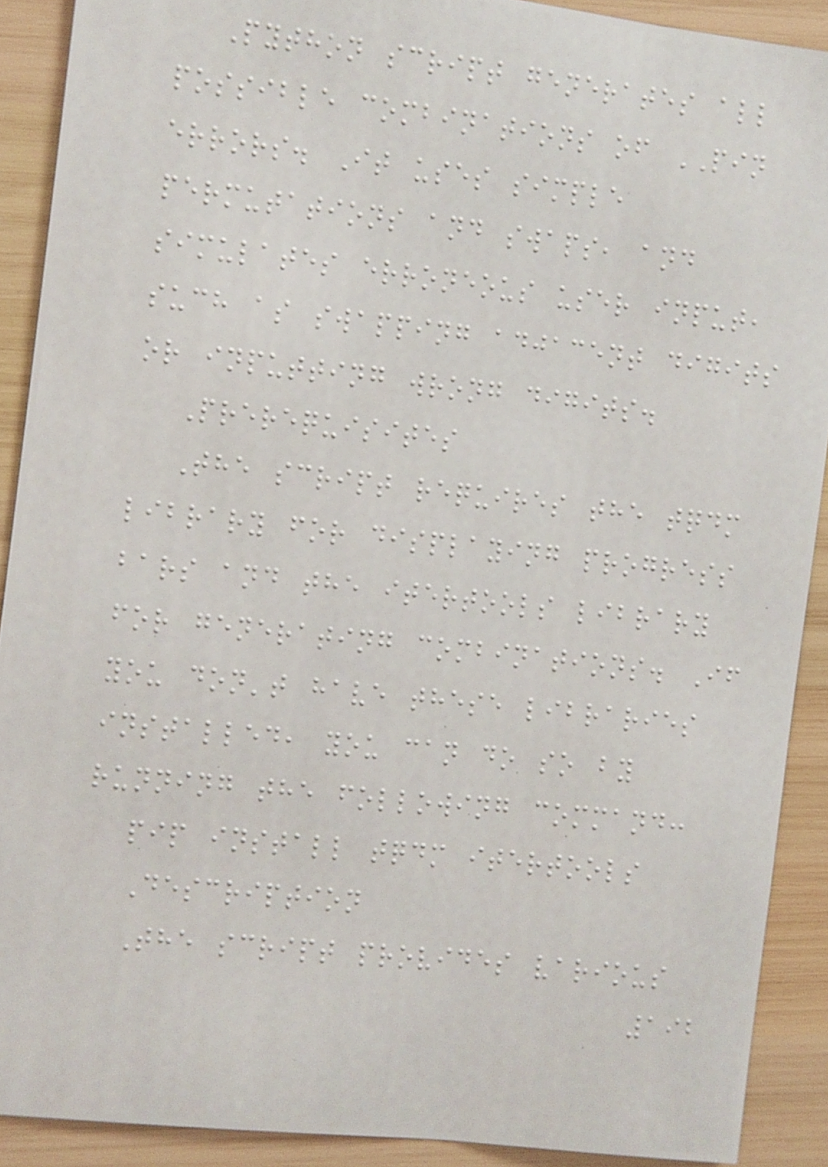Python script generates all
possible combinations of PIN
errors. It uses simple
permutations and swaps, and
simulates erroneous user input,
such as swapping adjacent digits
or inputting wrong digits.
Prerequisites
The script requires the tqdm
library for displaying progress
bars and the itertools library
for generating combinations. If
you don't have these libraries
installed, you can do so by
running the following command:
pip install tqdm itertools
Description
The script provides various
192
